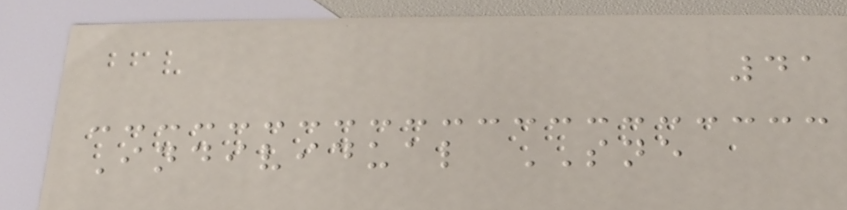41
Individual SNE
